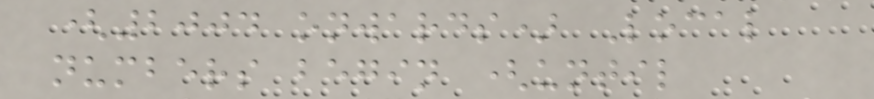(2004 onwards) Local
numbers begin (until
